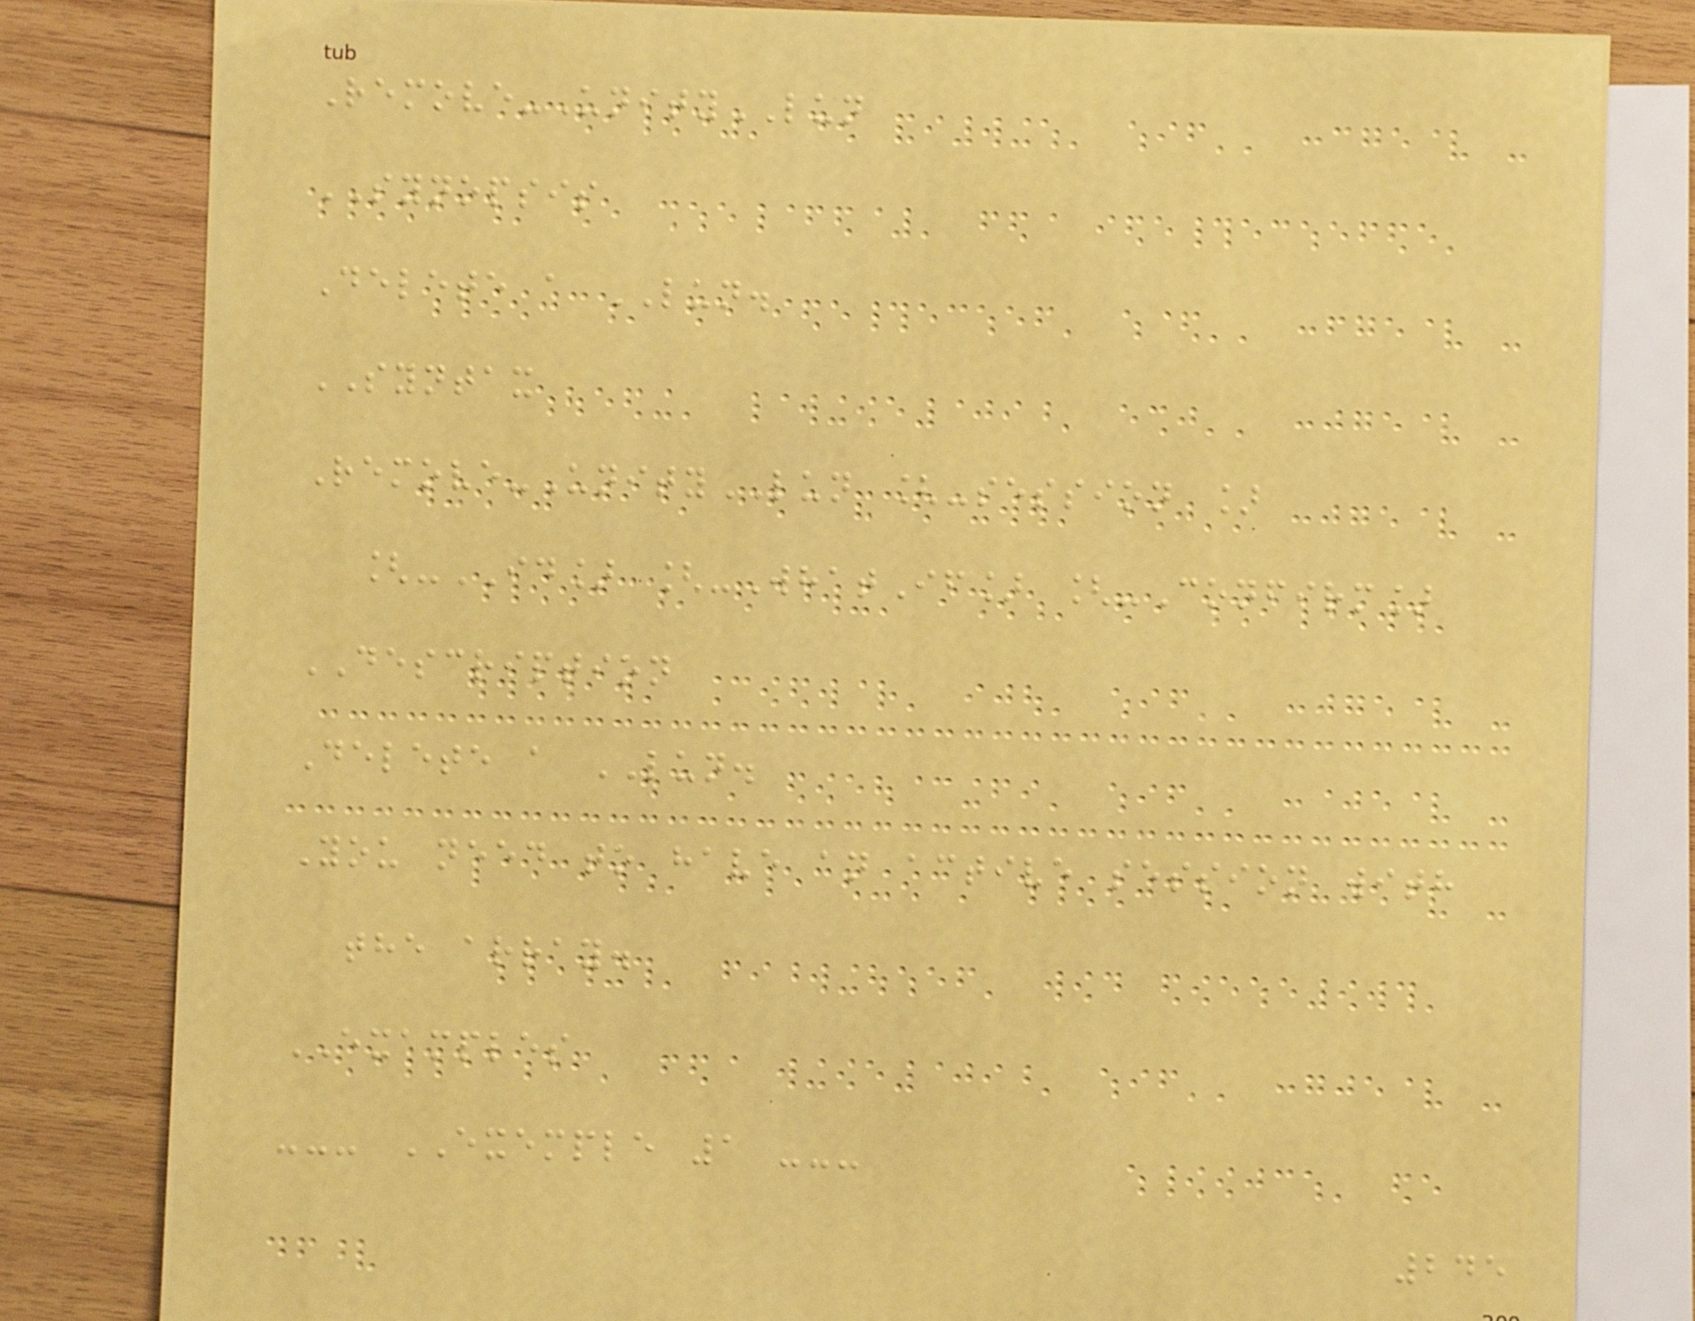Remove-UnityLUN
SYNOPSIS
Delete a LUN.
SYNTAX
Remove-UnityLUN [-session ]
[-ID] [-WhatIf] [-Confirm]
DESCRIPTION
Delete a LUN.
You need to have an active session with
the array.
EXAMPLES
--- EXEMPLE 1 ---
245
